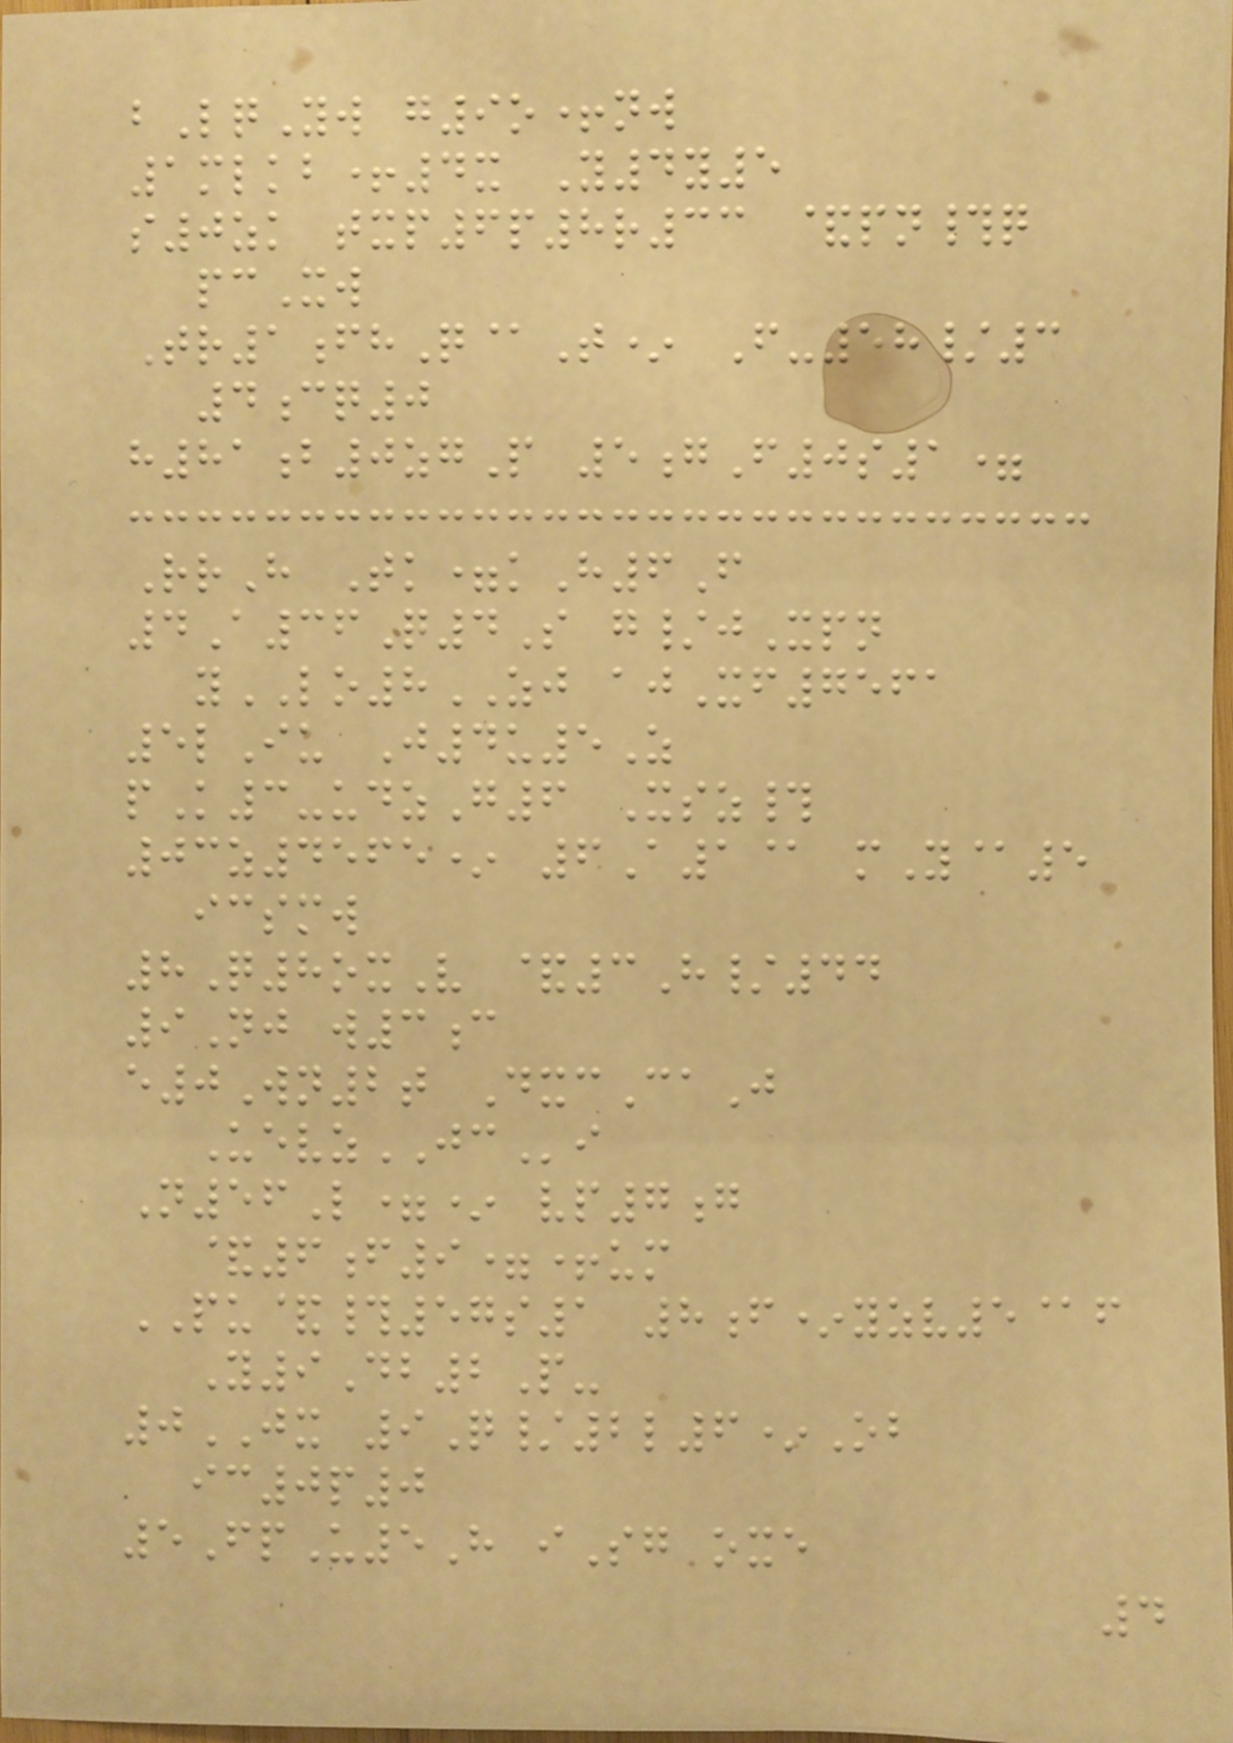bLqYw g9o+nw
1mlkb+4x Y4y5
s0zk txp6p8r33 &pn#q
pcXw
Tr1fhQ@T* F-58/3
4cq0
h81b0zgP 5gF0s1=
RrH Tk=kH6F
4A36Q4S g/jXpn
yLO8ZJ ajXf7561
5lIu J4u5Z
pK3-udzG6 Xsz#
03z4565* 6A1@ mY@5
icsmw
8Q8oxV &3H/44
9Nj w3c
e0Wn2t DxcCaJ
UevzJCi
N56L=* vp7g
&6f9=+um
PU&#57s1 8f*yzv5@f
Y9Db2P-
0JX 9Q/2l6*Ob
ic0p0
5FpU5H iSg oxe
4
